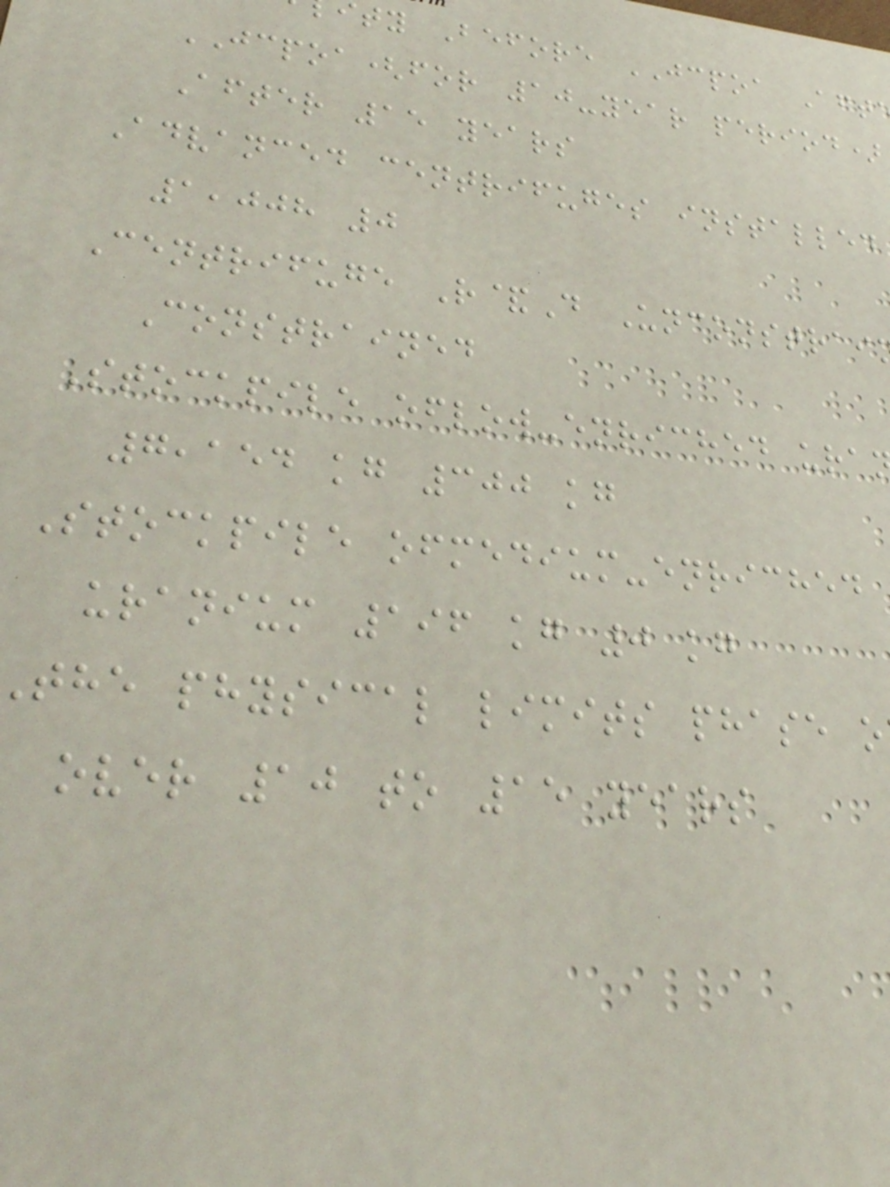ty Before JCPOA Aft
JCPOA(for 10-year period)
After 15 years
Advanced centrifuges installed
1,008 0
Centrifuge R&D Unconstrai
Constrained
Stockpile oflow-enriched ura
7,154 kg 300 kg
Stockpile ofmedium-enriched
uranium 196 kg 0 kg
the physical limits phase o
over 10 to 15 years
